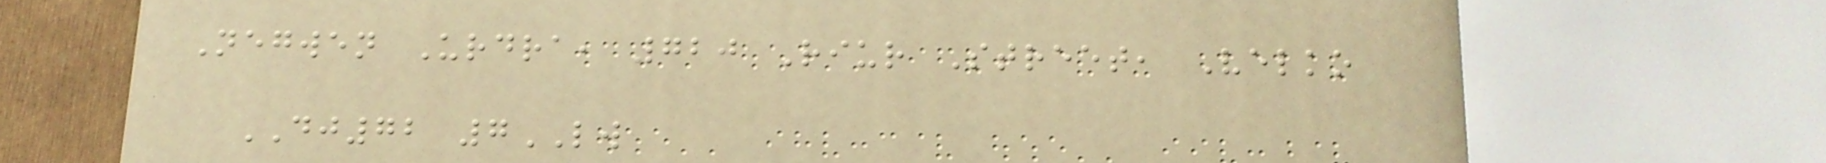Negwen Urdra, 720 Riur Street, Velko
DJ72 7LW
